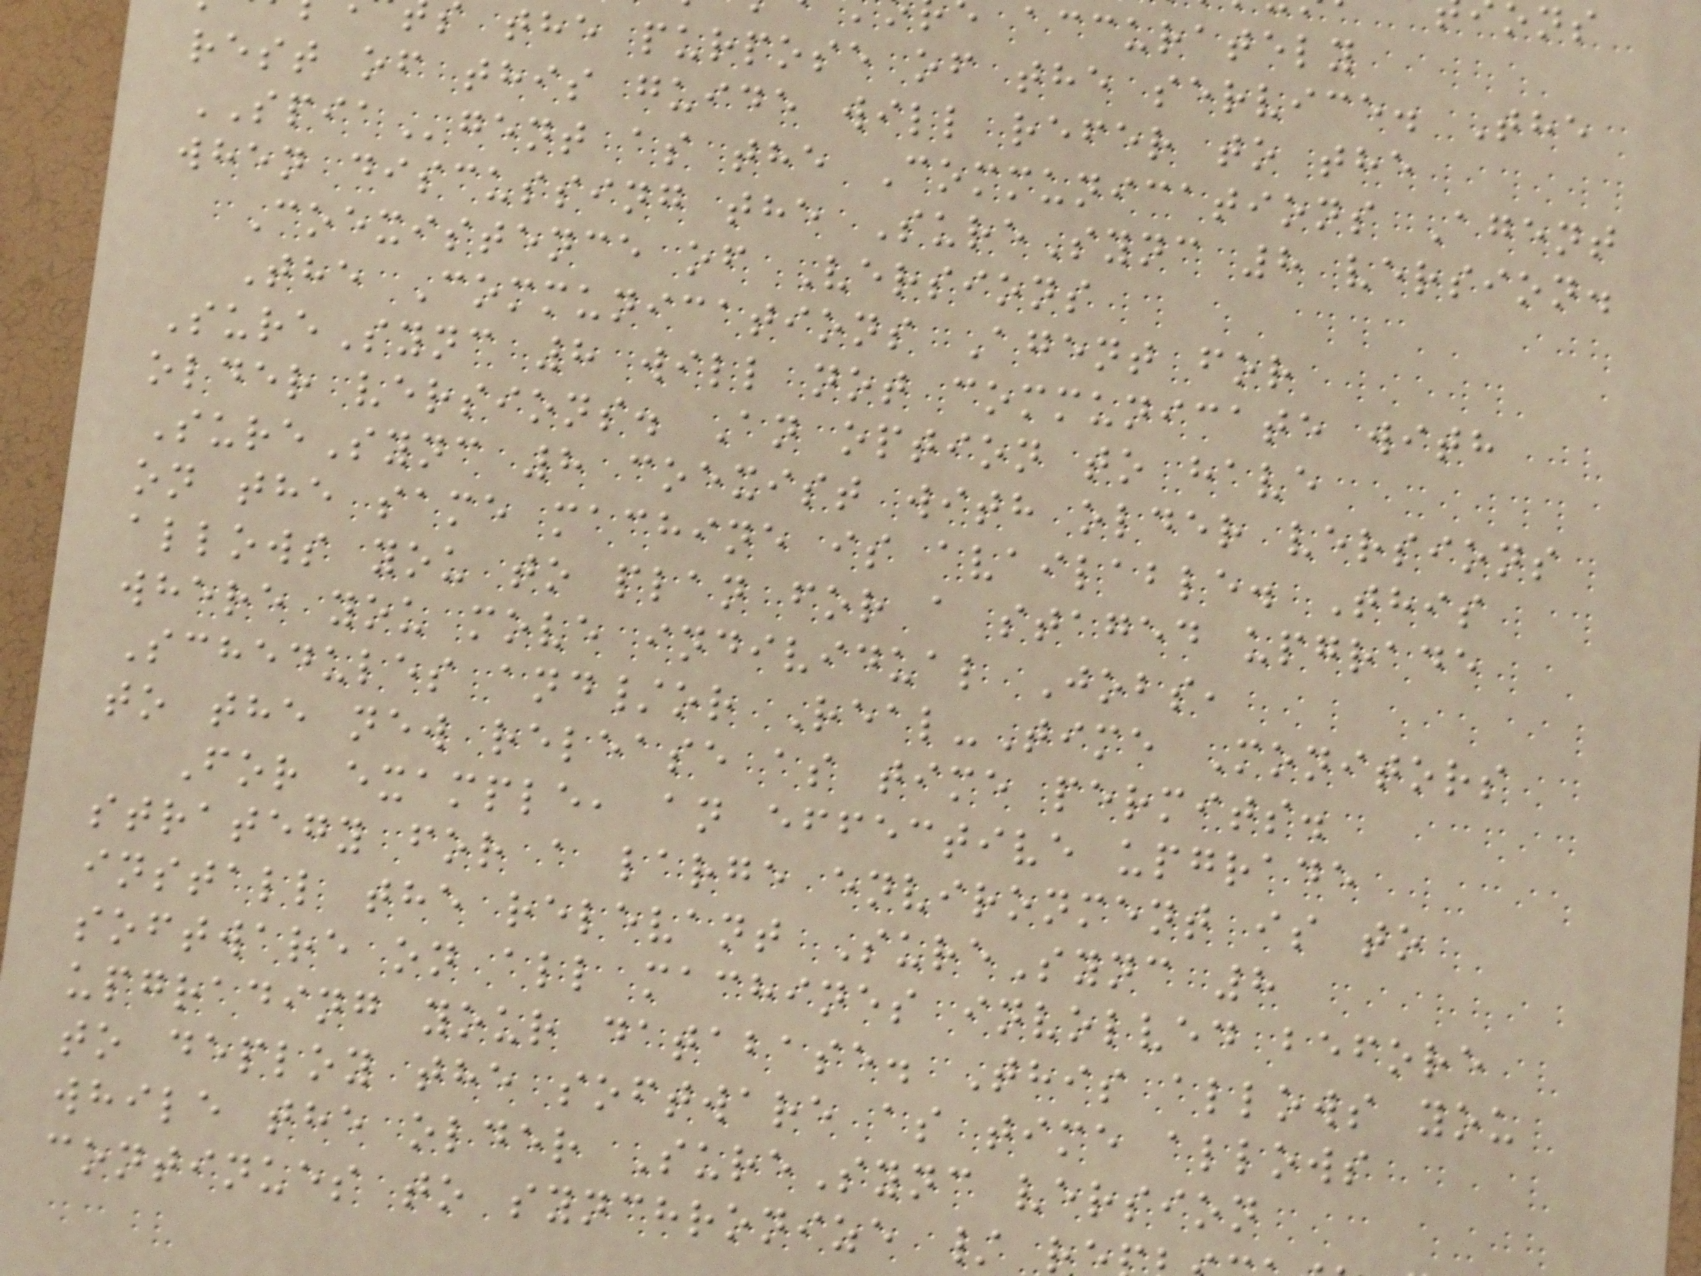accurately
the purpose of the service. The
rest of this guide will refer to the
SPIAgent as the Communications Agent
when discussing the SureSync 8 version.
Coexistence of Versions
The Communications Agent for
SureSync 8 will not communicate with
older versions. An option to have
SureSync 8 coexist with older versions
on the same machine is available. This
allows you to plan for a staged upgrade
where you move individual Jobs,
Schedules and/or Real-Time Monitors
to the new release as time permits.
For example, an effective upgrade
strategy for a large environment is to
install the relevant SureSync 8
software on all machines involved before
upgrading your database. This allows you
to deploy the software as time allows
while the older SureSync version
continues to synchronize / r
